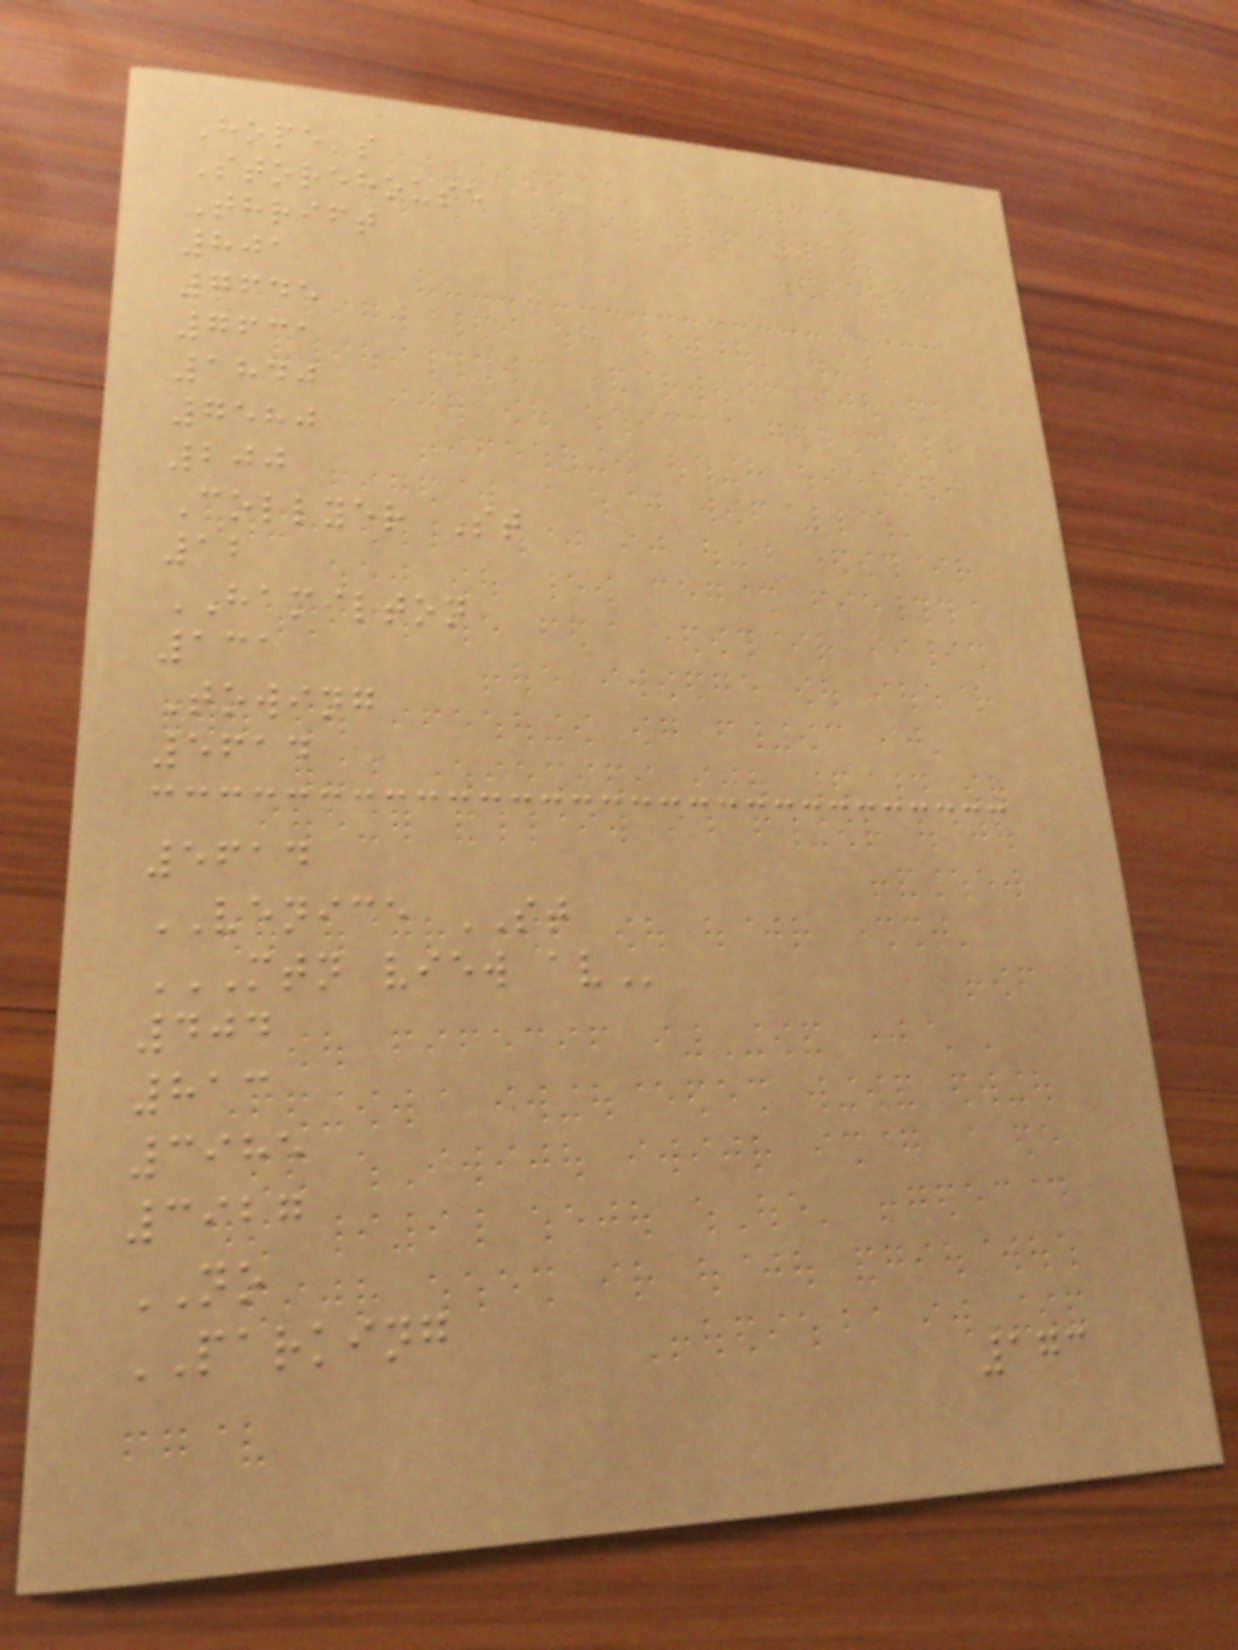Hope's
Storehouse
Thrift
801
7645
7631
1840
7580
200
Collyer St
12
HAMILTON
131
Towing
5614
5614
VENICE ST
MTN VIEW AV
404
813
3985
3927
NO
PARKING
173
